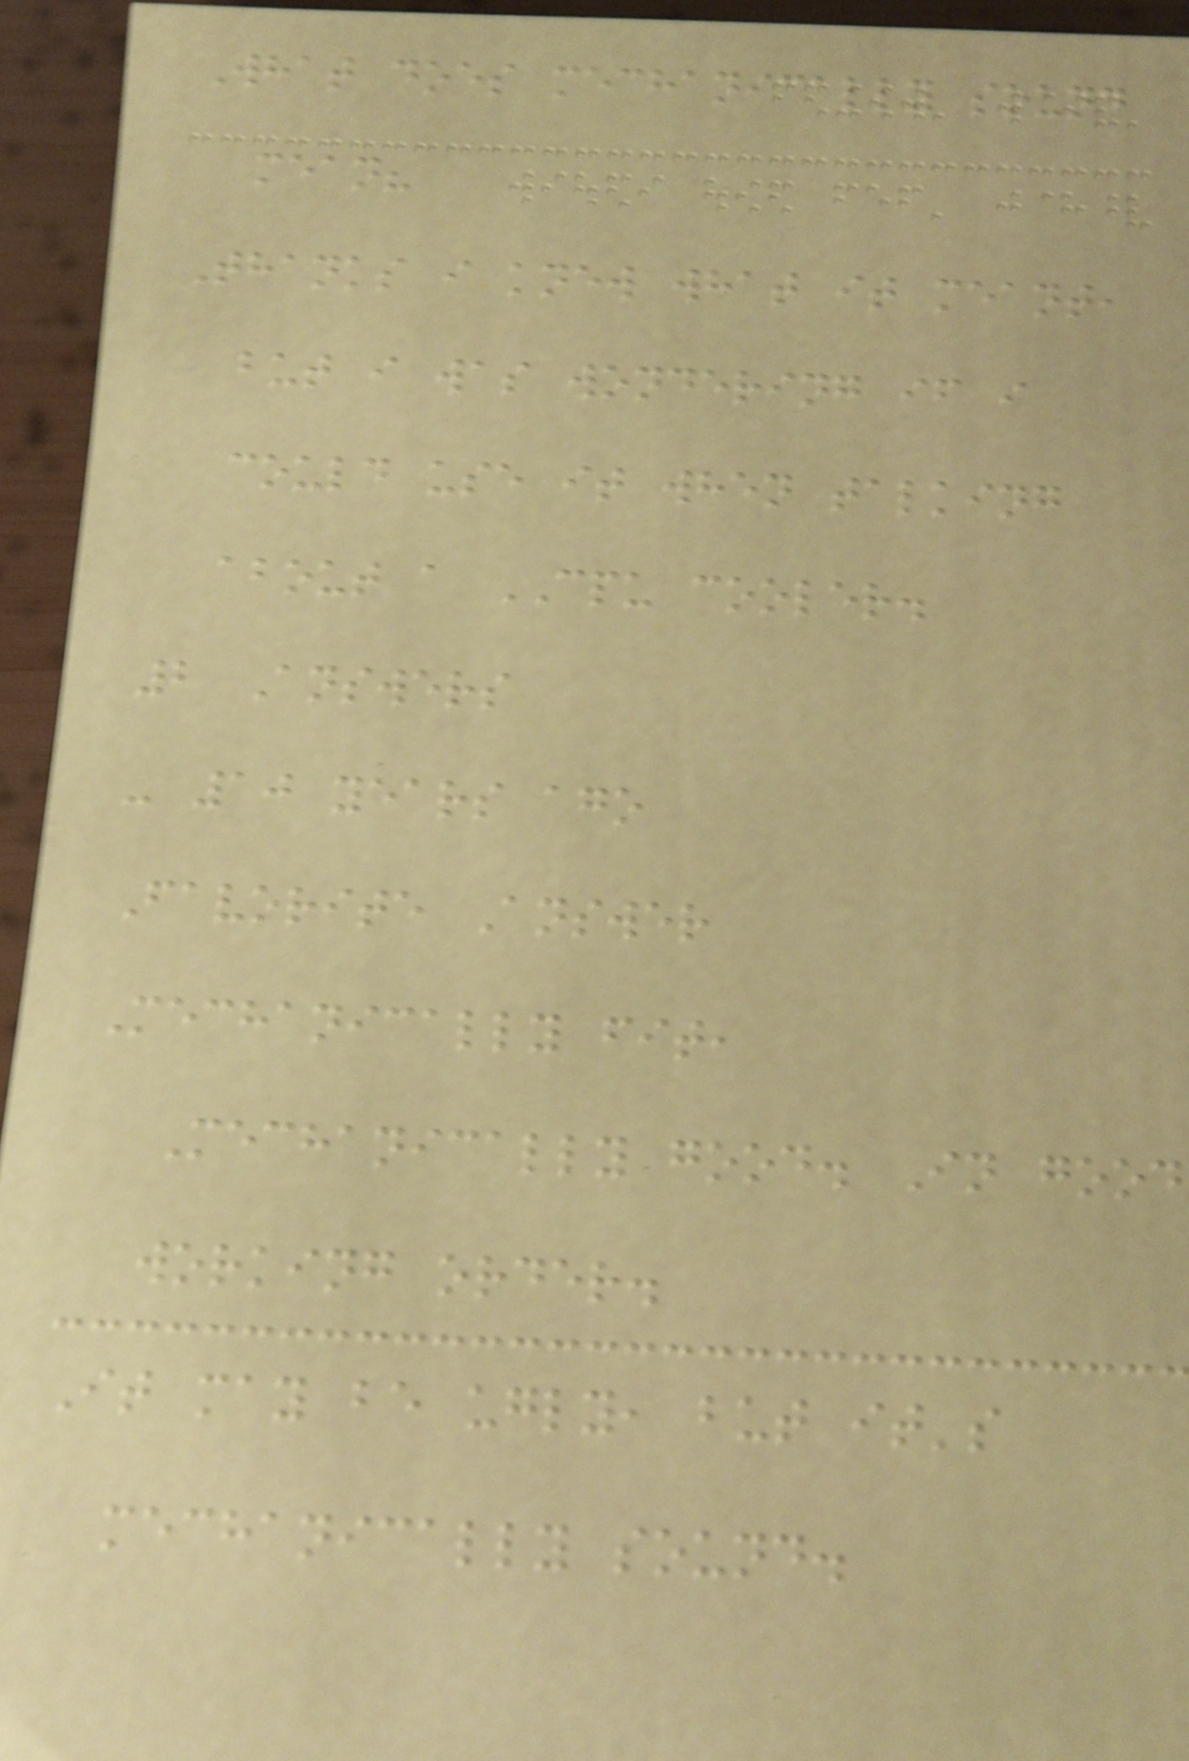What does mechanically sound
mean?
Thanks i knew what it meant,
but i was wondering if i
could use it when talking
about a CPU cooler.
2 Answers
- 10 years ago
Favorite Answer
Mechanically fit,
Mechanically good. In good
working order.
It may be ugly, but it's
mechanically sound.
